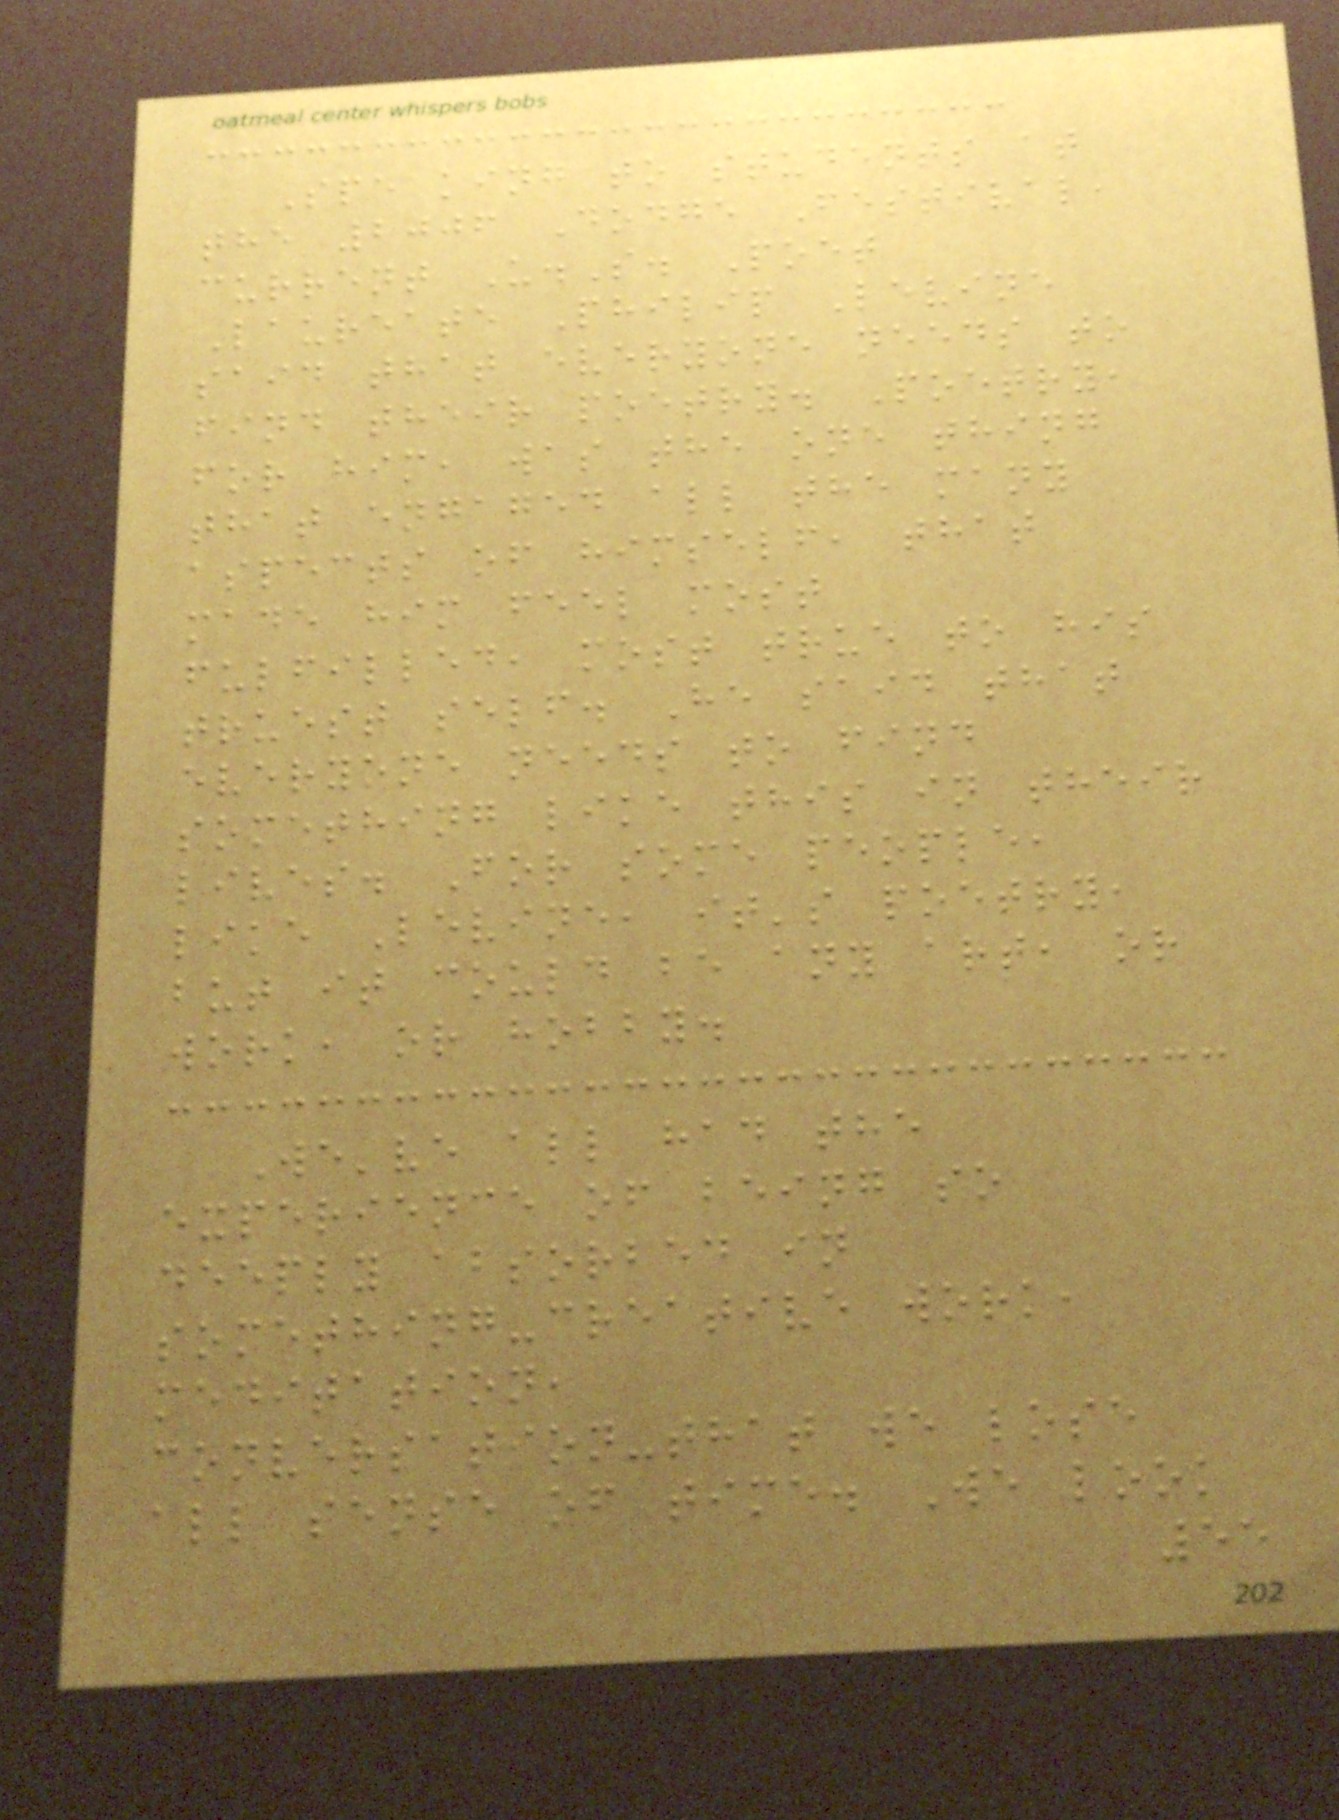Speaking to students at
the 2006 Dodge Festival,
current U.S. Poet
Laureate Philip Levine
said that everyone needs to
find their poetry. Poetry,
for him, was the one thing
that engaged all the many
aspects of himself, that
made him feel most
fulfilled, most true to his
truest self. He said that
everyone needs to find
something like this in their
lives. For some people,
like Levine, it's poetry,
but it could be any art, or
work, or hobby.
We've all had the
experience of being so
deeply absorbed in
something-creative work,
meditation,
conversation-that we lose
all sense of time. We look
55
